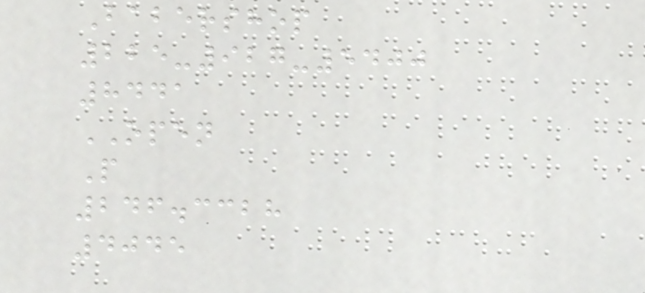Babershop
225-927-5400
8441
OPEN
P
246.3328
4045
